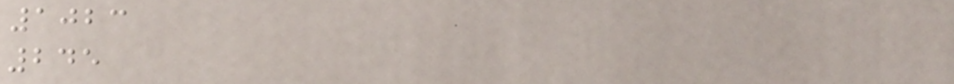1023
245
